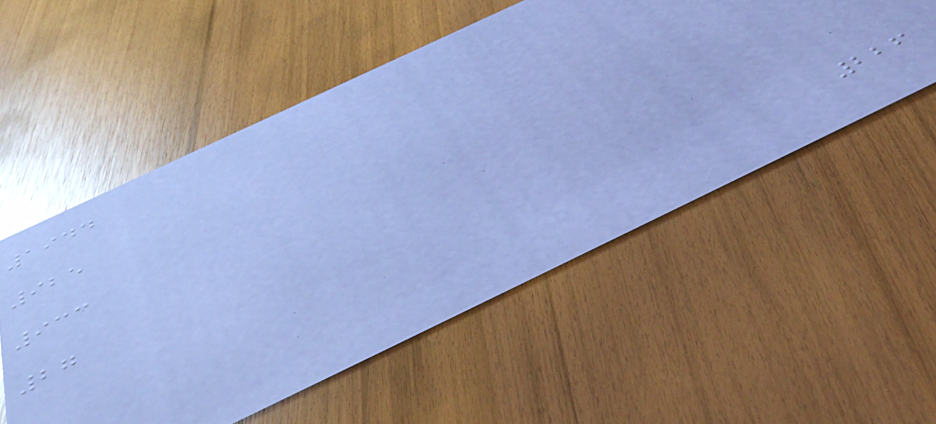1944
925
933
27
226
